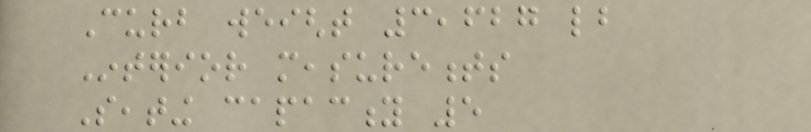Curb weight 3,627 lb
Interior measurements
Seating capacity 5
